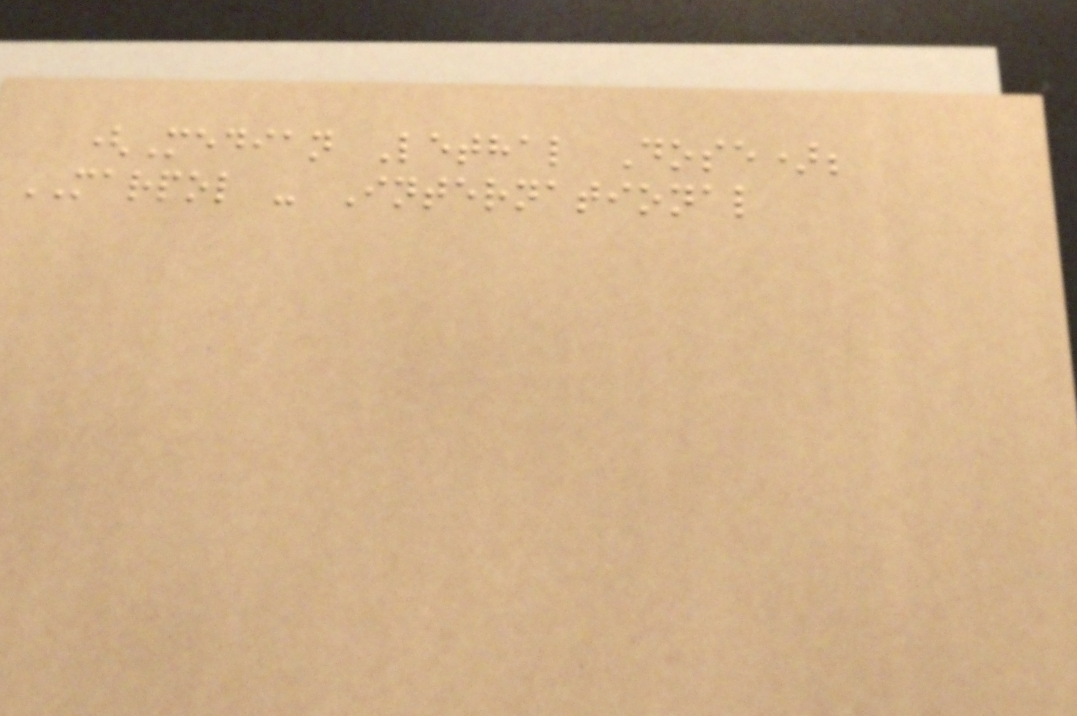(Median Lethal Dose);
MARPOL - International
